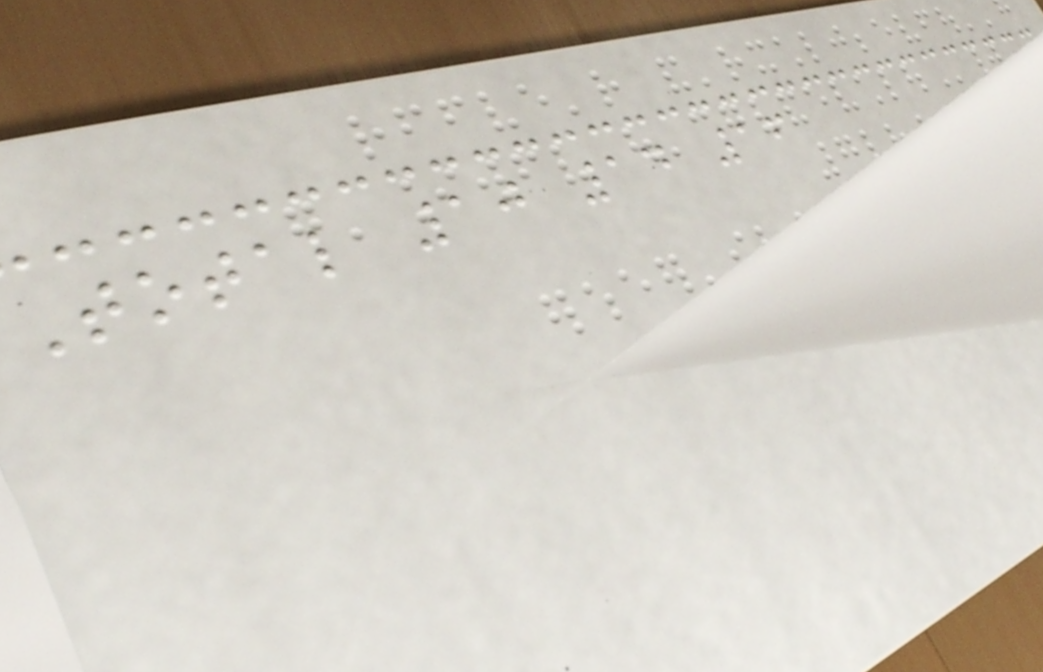Total 10 14 16
